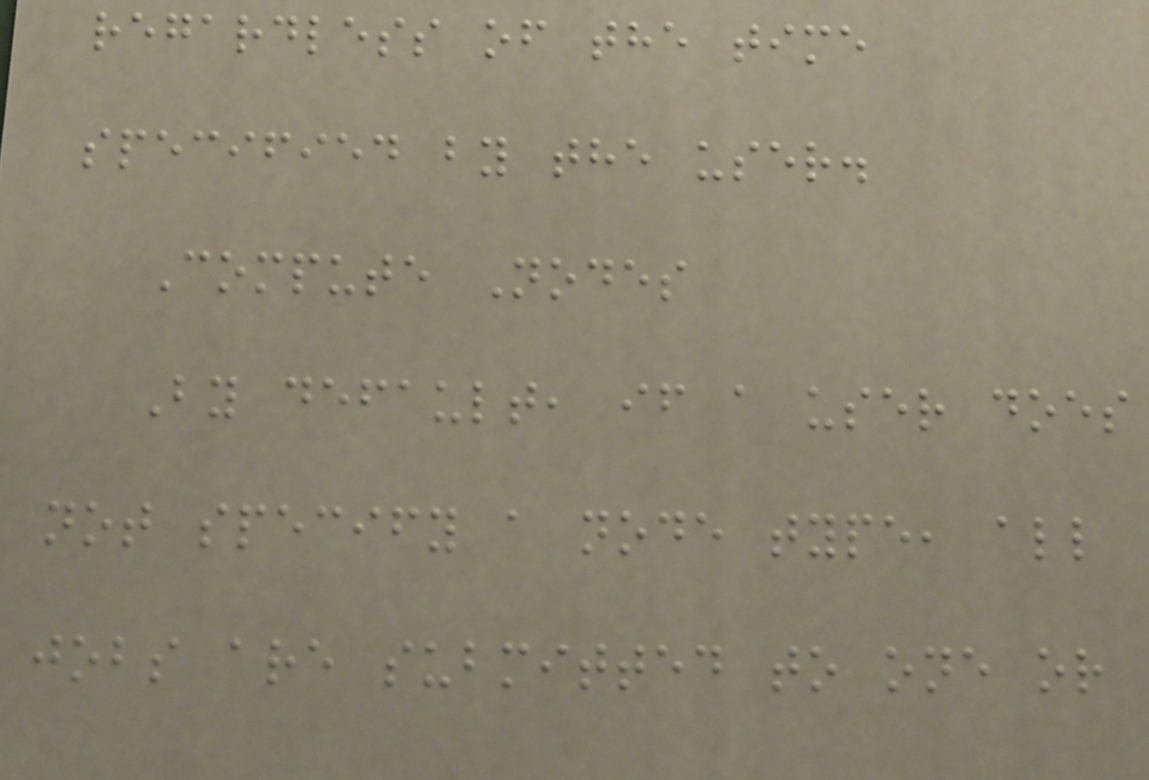regardless of the time
specified by the user.
Compute Nodes
By default, if a user does
not specify a node type, all
jobs are submitted to one or
